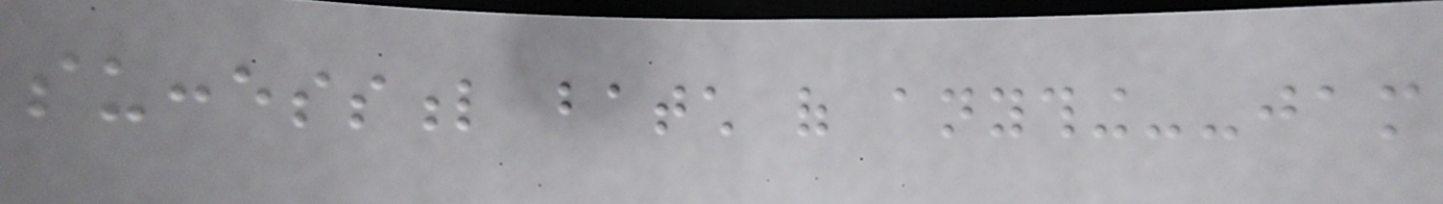successful batch of anything--jam
